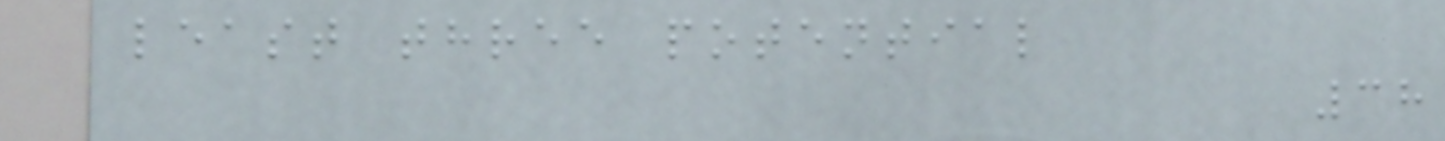least three potential
38
